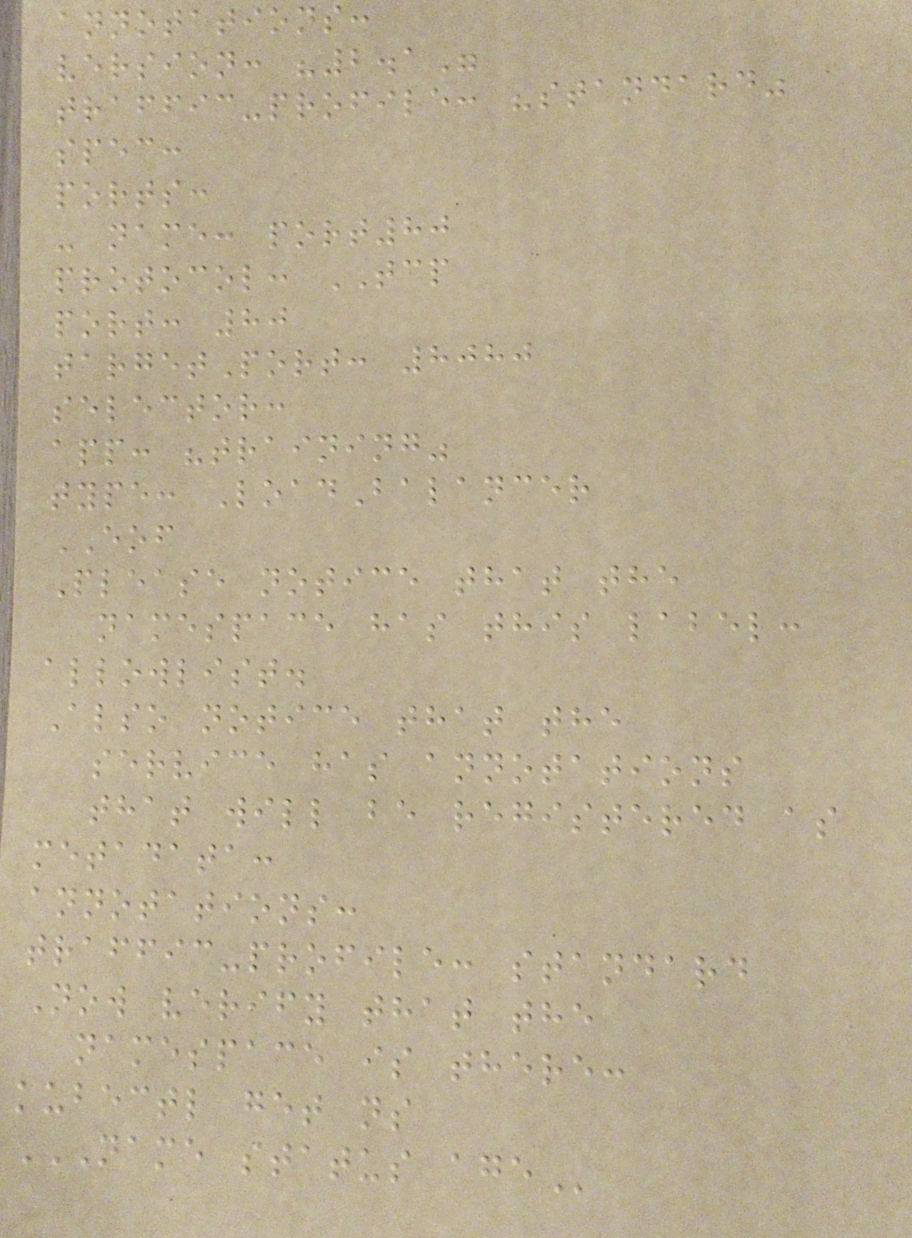annotations:
version: "2.1"
traffic-profile: "standard"
spec:
ports:
- name: port80
protocol: TCP
port: 80
targetPort: 8080
selector:
app: "training"
type: LoadBalancer
EOF
Please notice that the
namespace has this label:
allowlist.
Also notice that the
service has annotations
that will be registered as
metadata:
annotations:
traffic-profile: standard
Now verify that the
namespace is there:
kubectl get ns
NAME STATUS AGE
